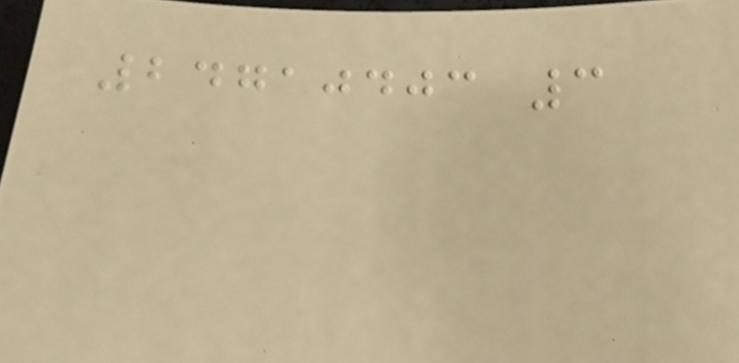24710403 3
